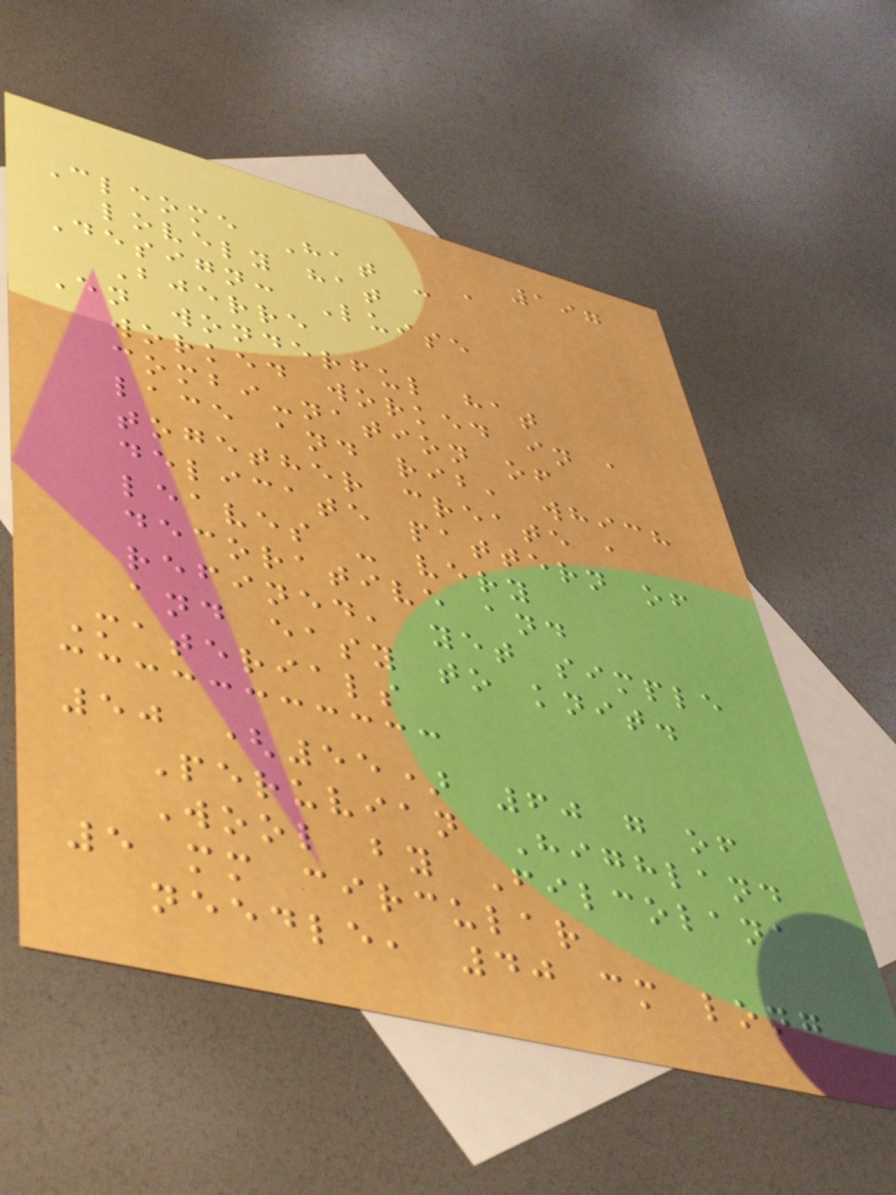197
Cleome Hat - a
lovely hat
Design: Luise
Bjerre
En wonderful hat
worked worked in a
combi-nation of
lace and rib, which
together create a
delicate pattern of
leaves - very
decorative and
refined, yet simple
and easy to knit.
Materials
50 (55) 60 g of
Peruvian Highland
Wool by Filcolana
5 mm circular
needle, 40 cm long
